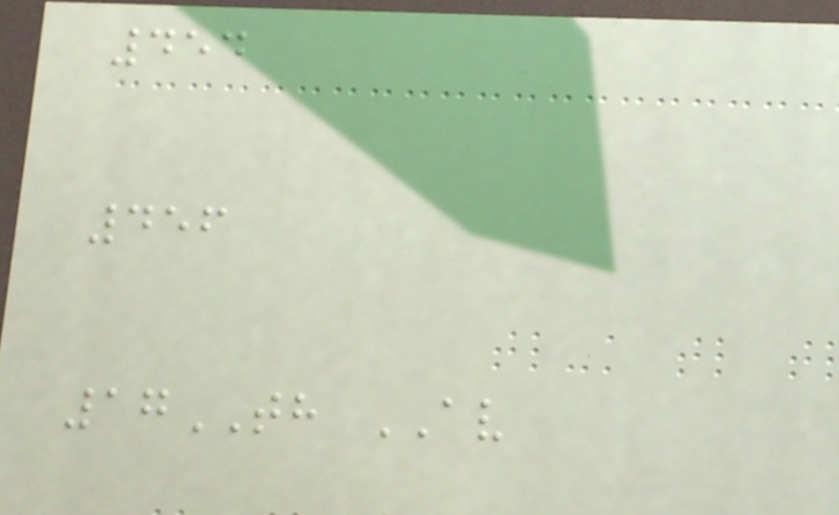454
456
17TH AV
